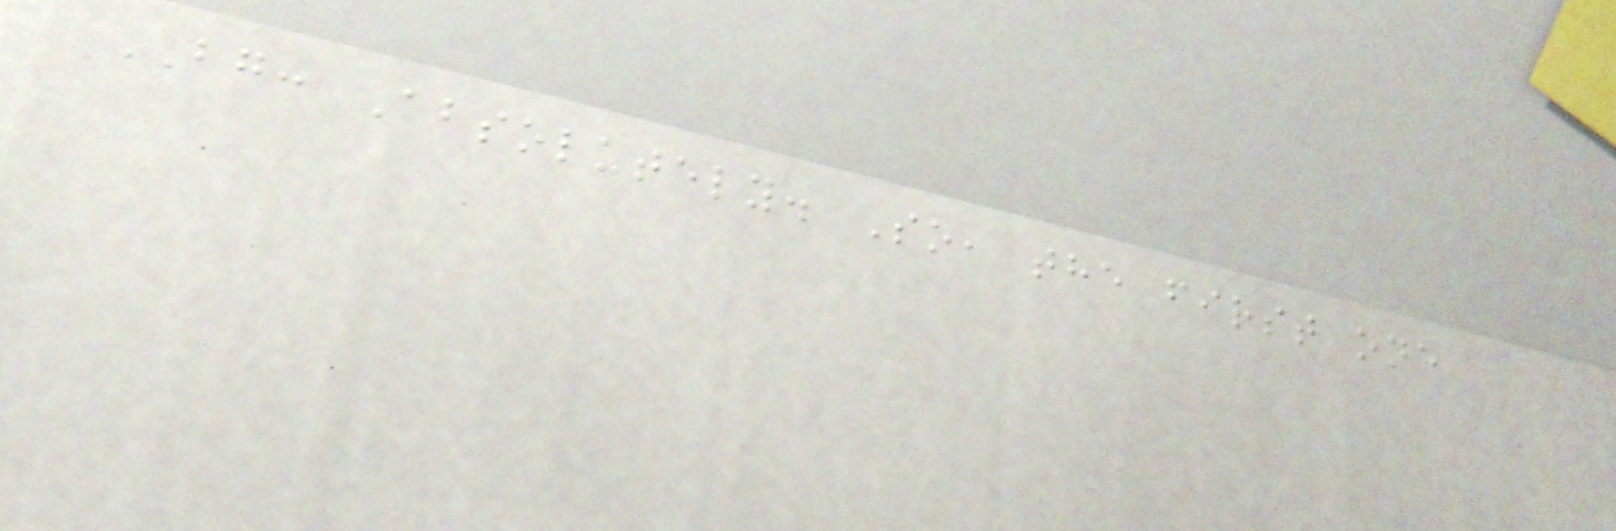BG: Absolutely. So, the first one
